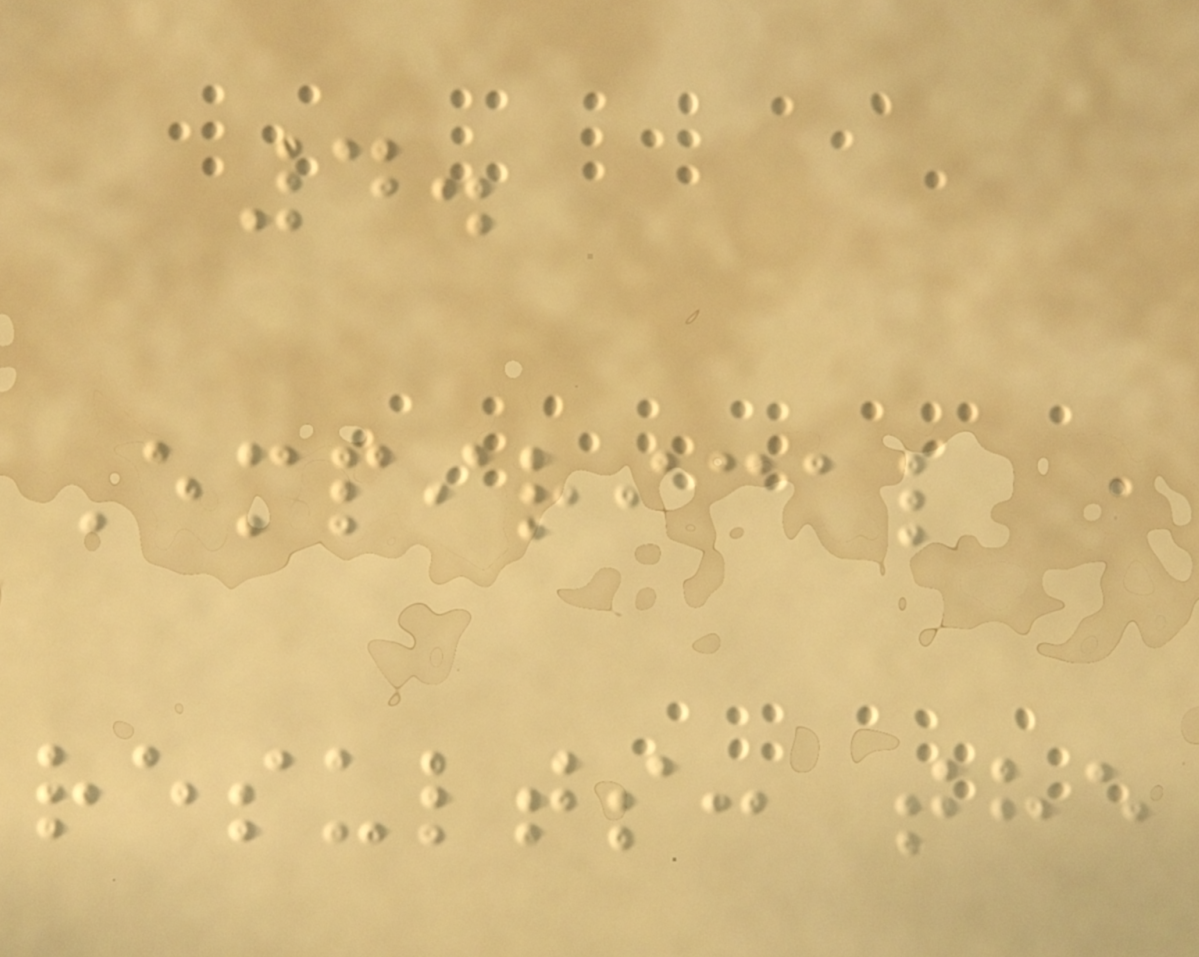4.
Empirical
results: the
